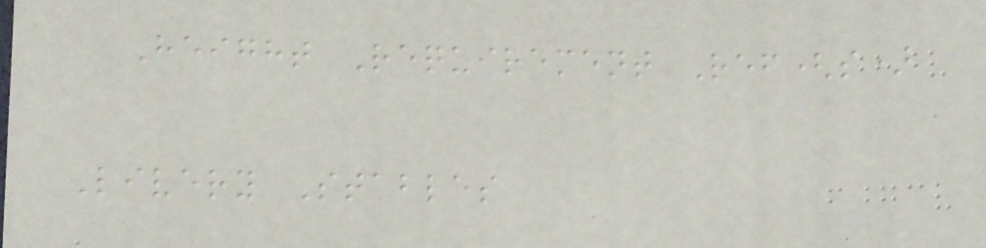Height Requirement Ref(s)
Livery Stables
